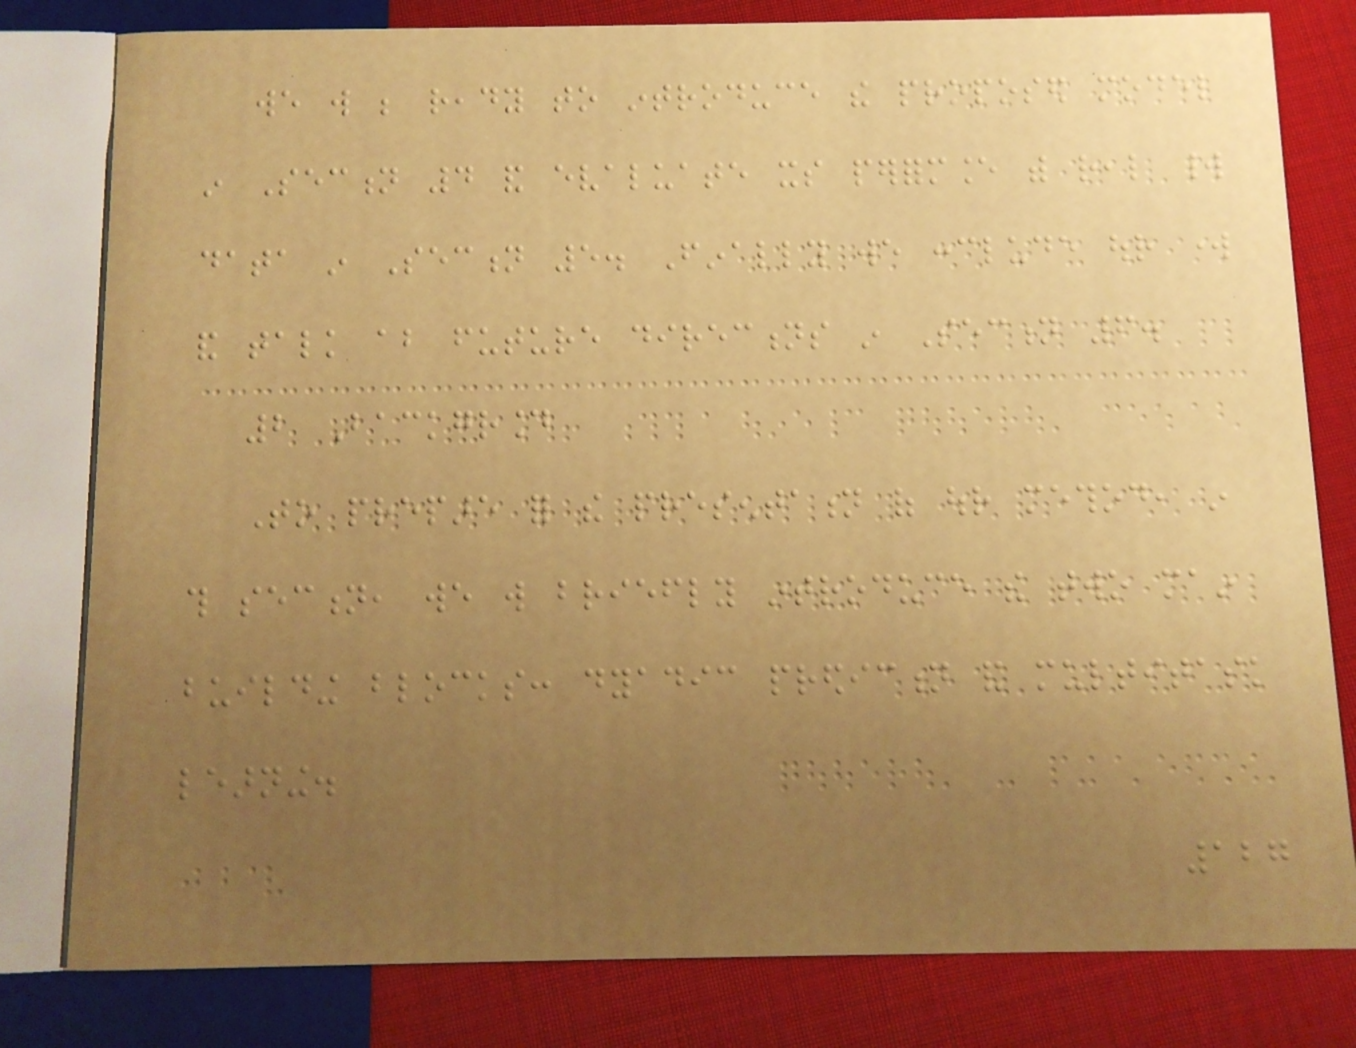we will be ready to introduce the proposed model
in Section 4 and evaluate its performance with real world
data in Section 5. Finally we conclude our work
and talk about future directions in Section 6.
2 Background
To prepare for the presentation of our method, in
this section, we will briefly introduce the two main
building blocks: dyadic prediction and multitask
learning.
127
